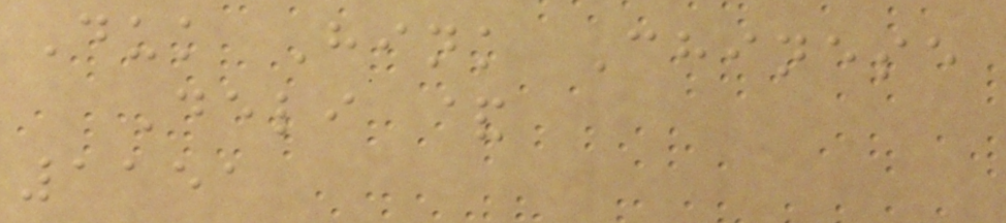Duk Hink Chinese
Deli &
1151
